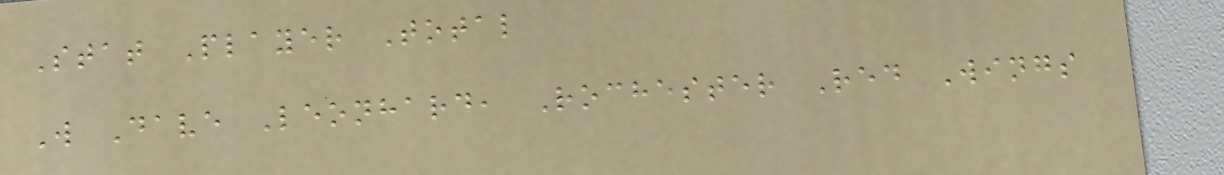Stat Player Total
W Dave Leonhard, Rochester Red Wings
